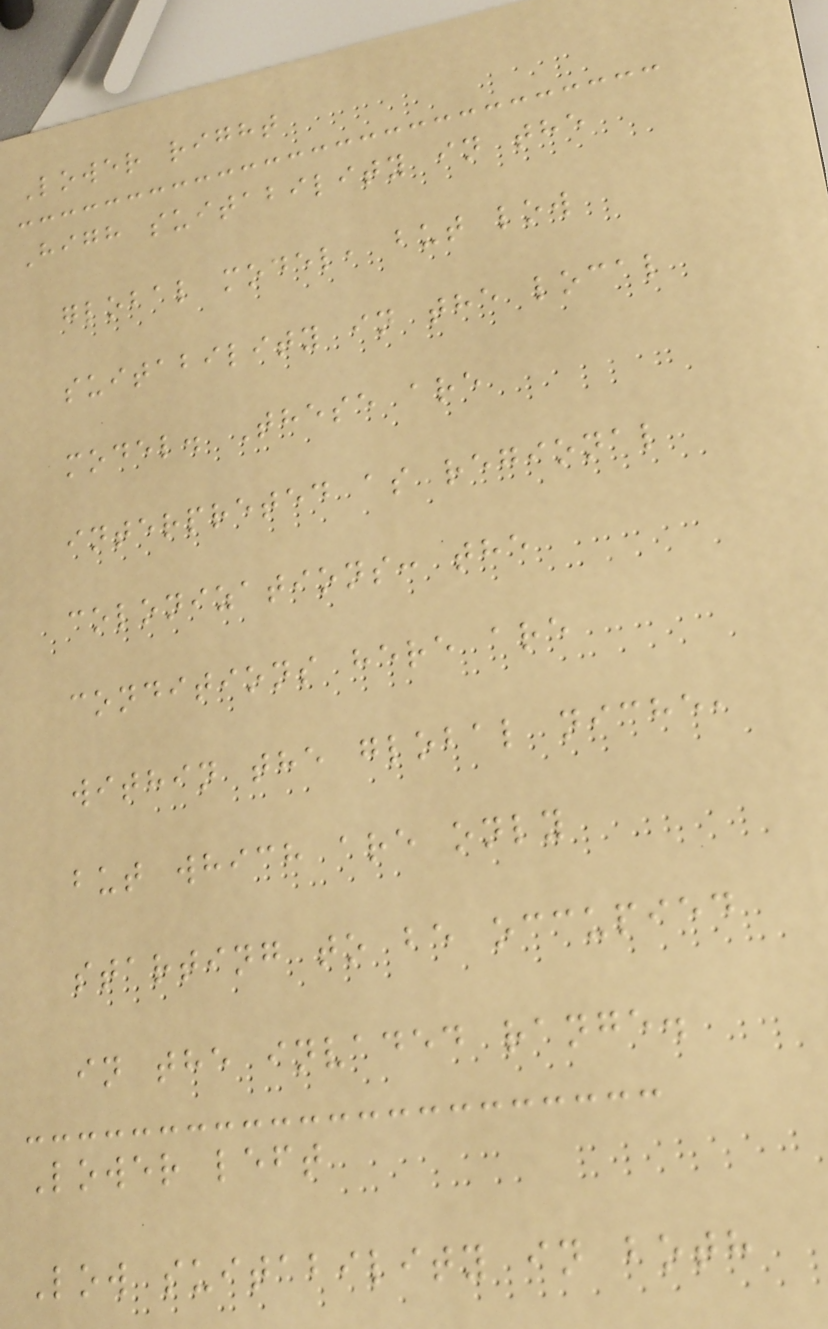Lower right
High suitability in the
global model, but low
suitability in the local
model. These are
interpreted as regional
colonizations: the
conditions here are
within the global niche,
but which are only
starting to be occupied
in the invaded range.
Lower left
Low suitability in both
